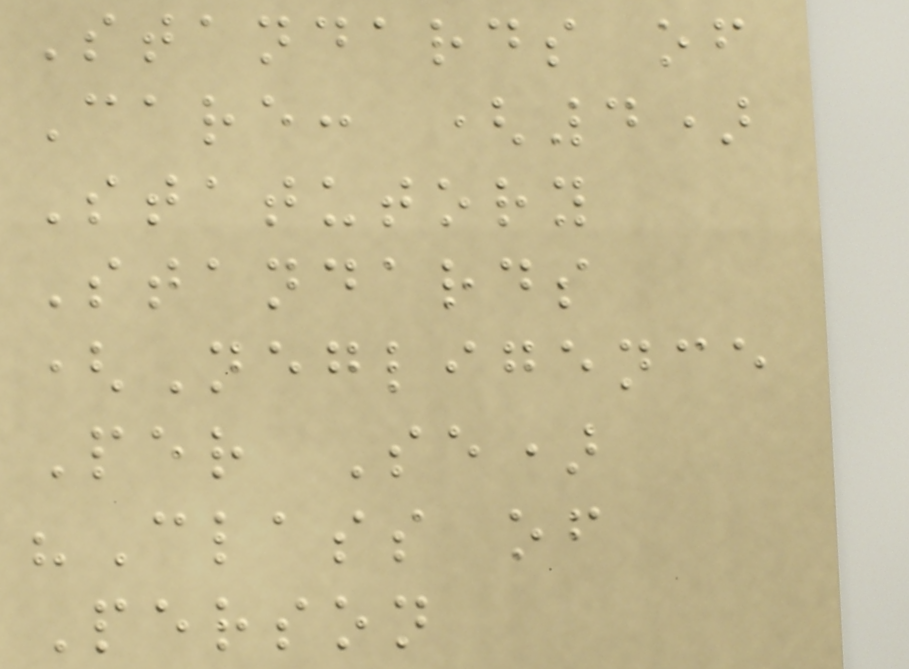Standards of
Care: (4)
Statutory
Standards
(Negligence
Per Se)
"Class of
Person
